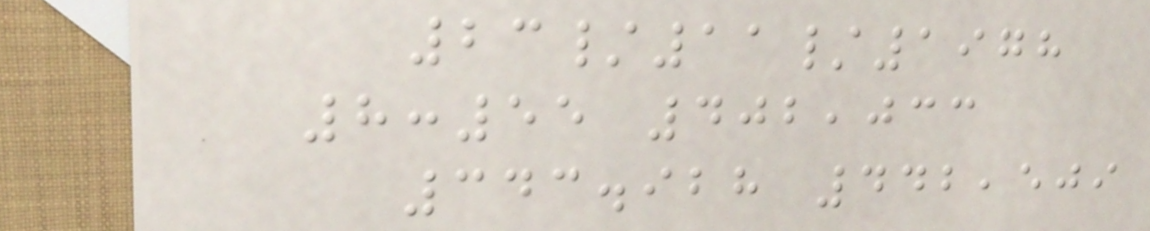23/11/1978
8:55 402,033
343.928 442,509
